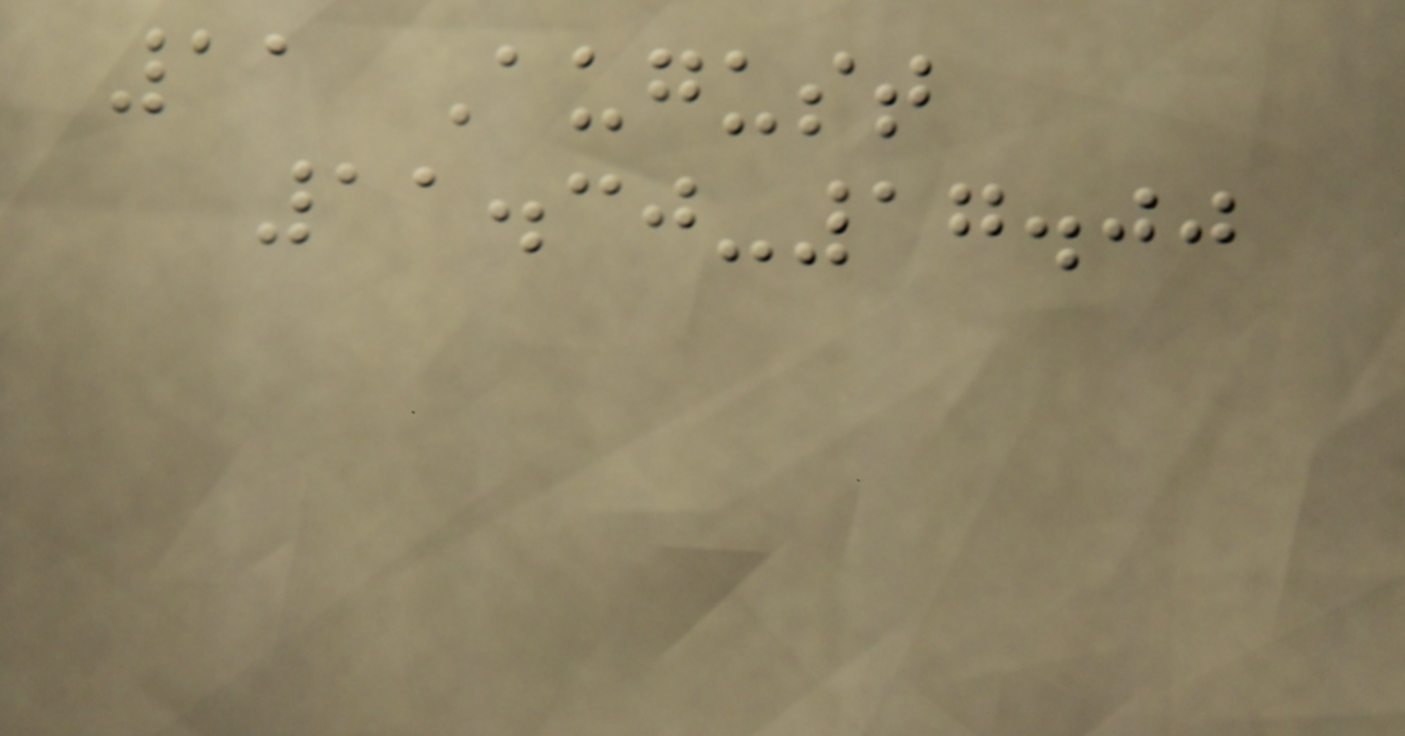11 August
11.30-17.00
